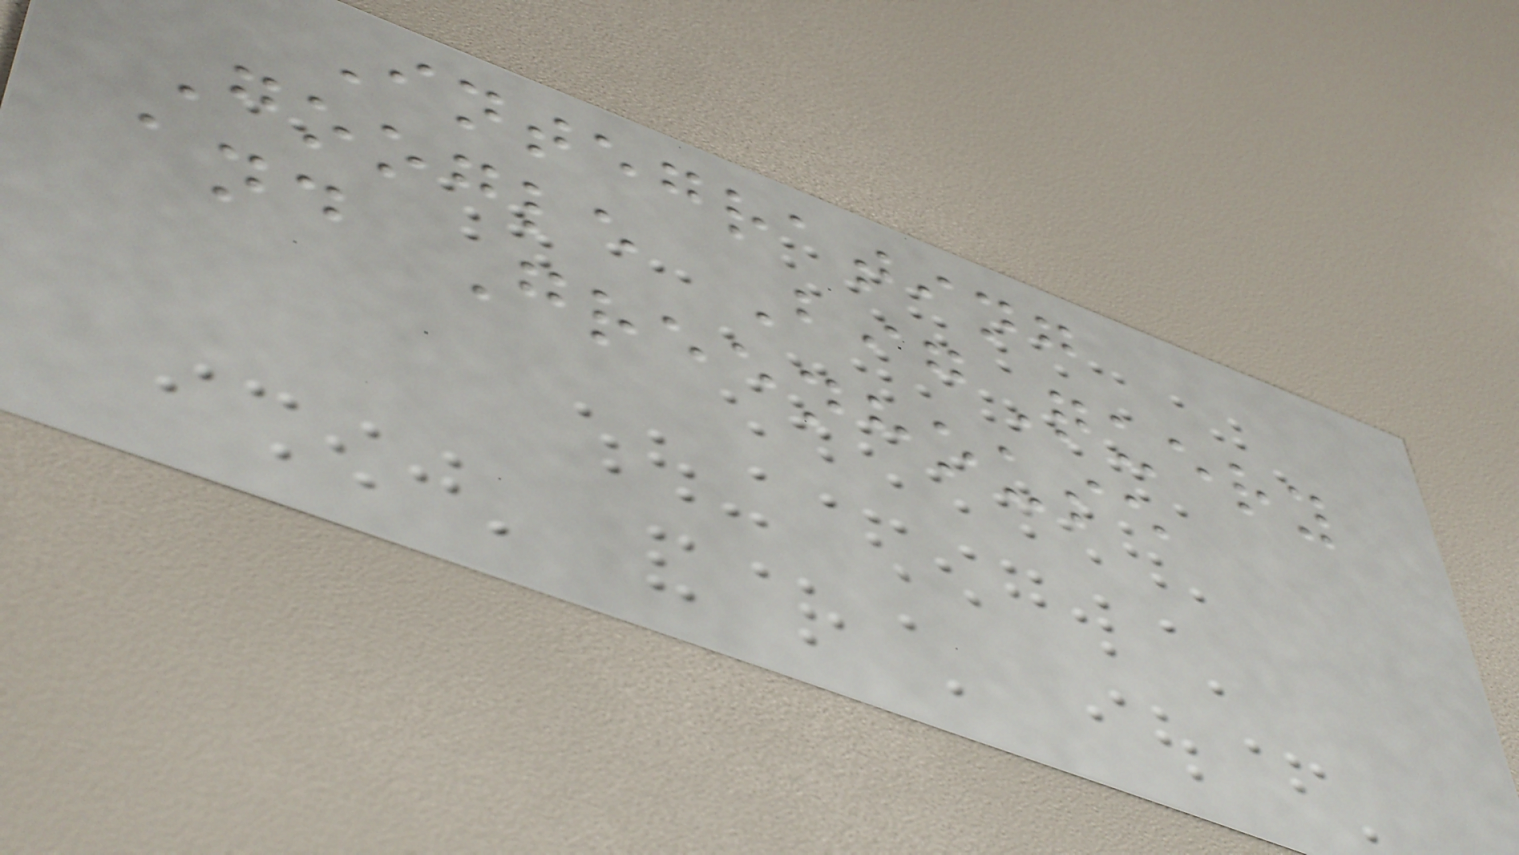Integrating
Google BigQuery
and Greenhouse
